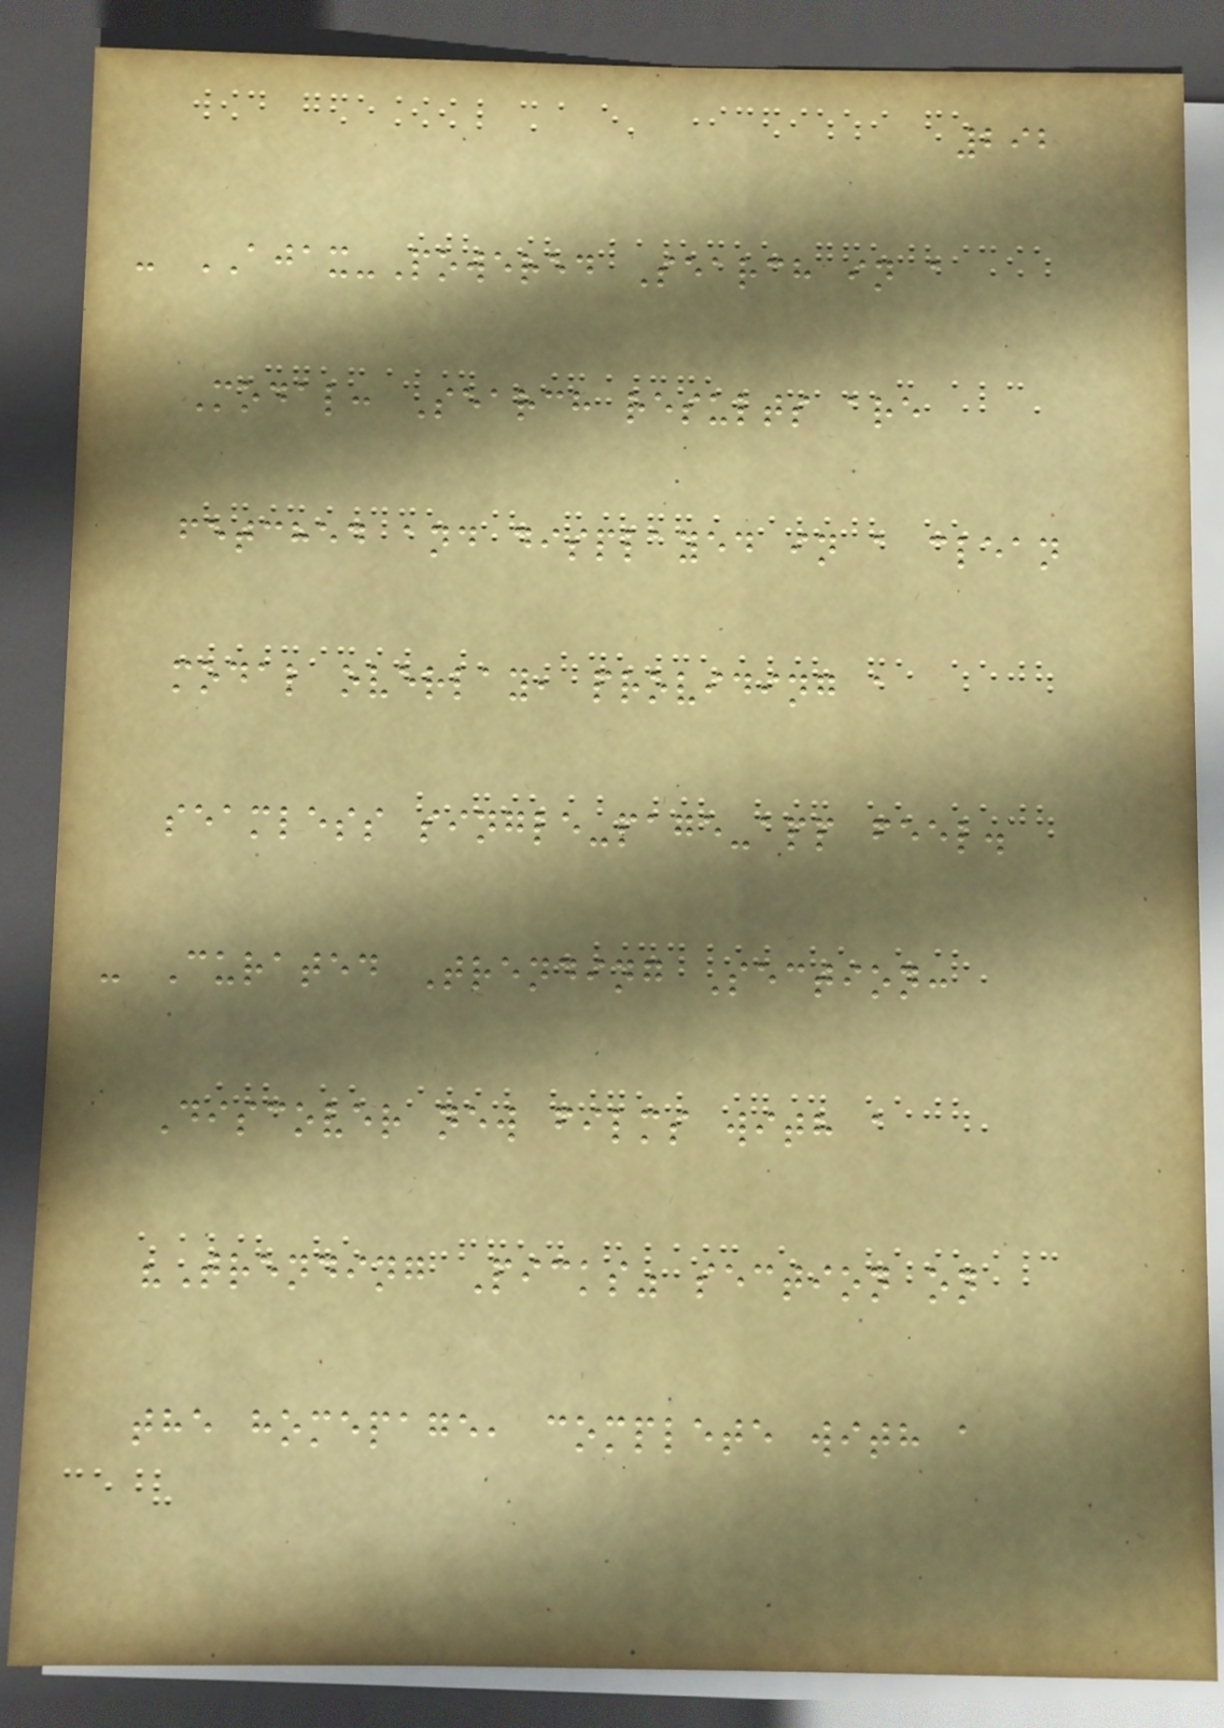292
- AJAX-Powered Search in a
Modal: Search results are
fetched and displayed in a clean
modal overlay, providing a
seamless single-page-app feel.
- Curated Trending Section:
Discover new films with a
"Trending Picks" section on
the homepage, complete with a
